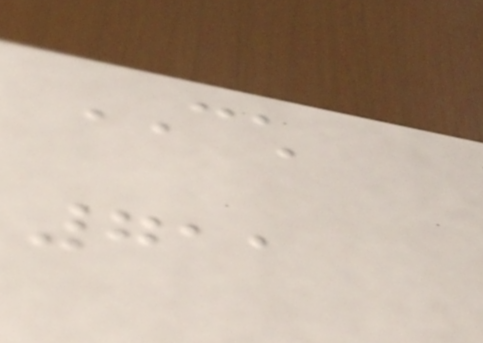CCH
711
